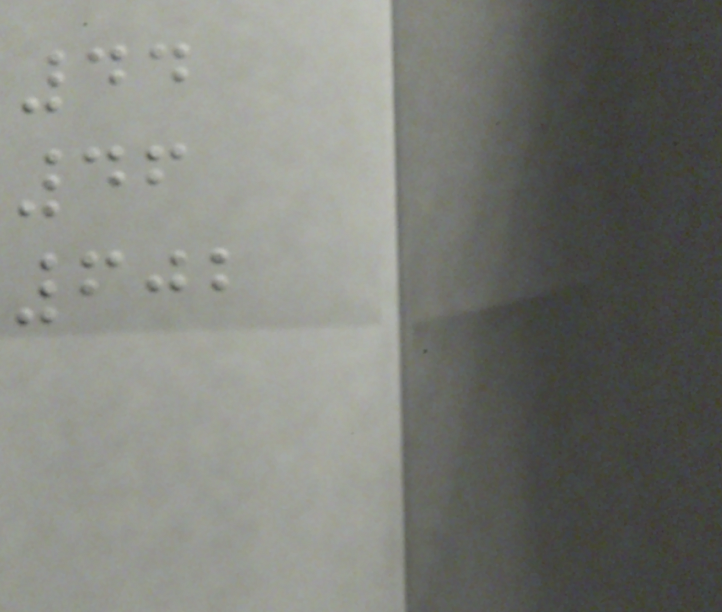44
46
602
